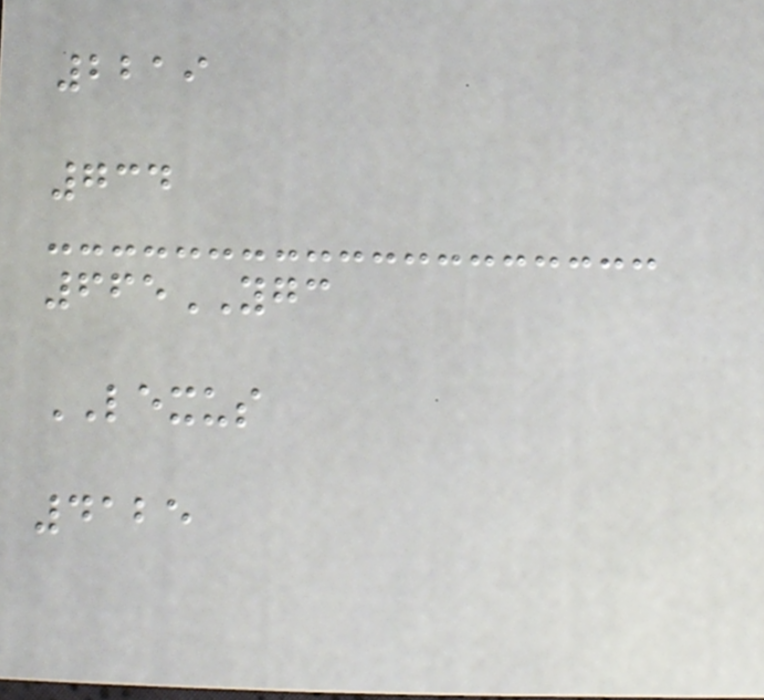2219
734
665YGC
LEXUS
4125
